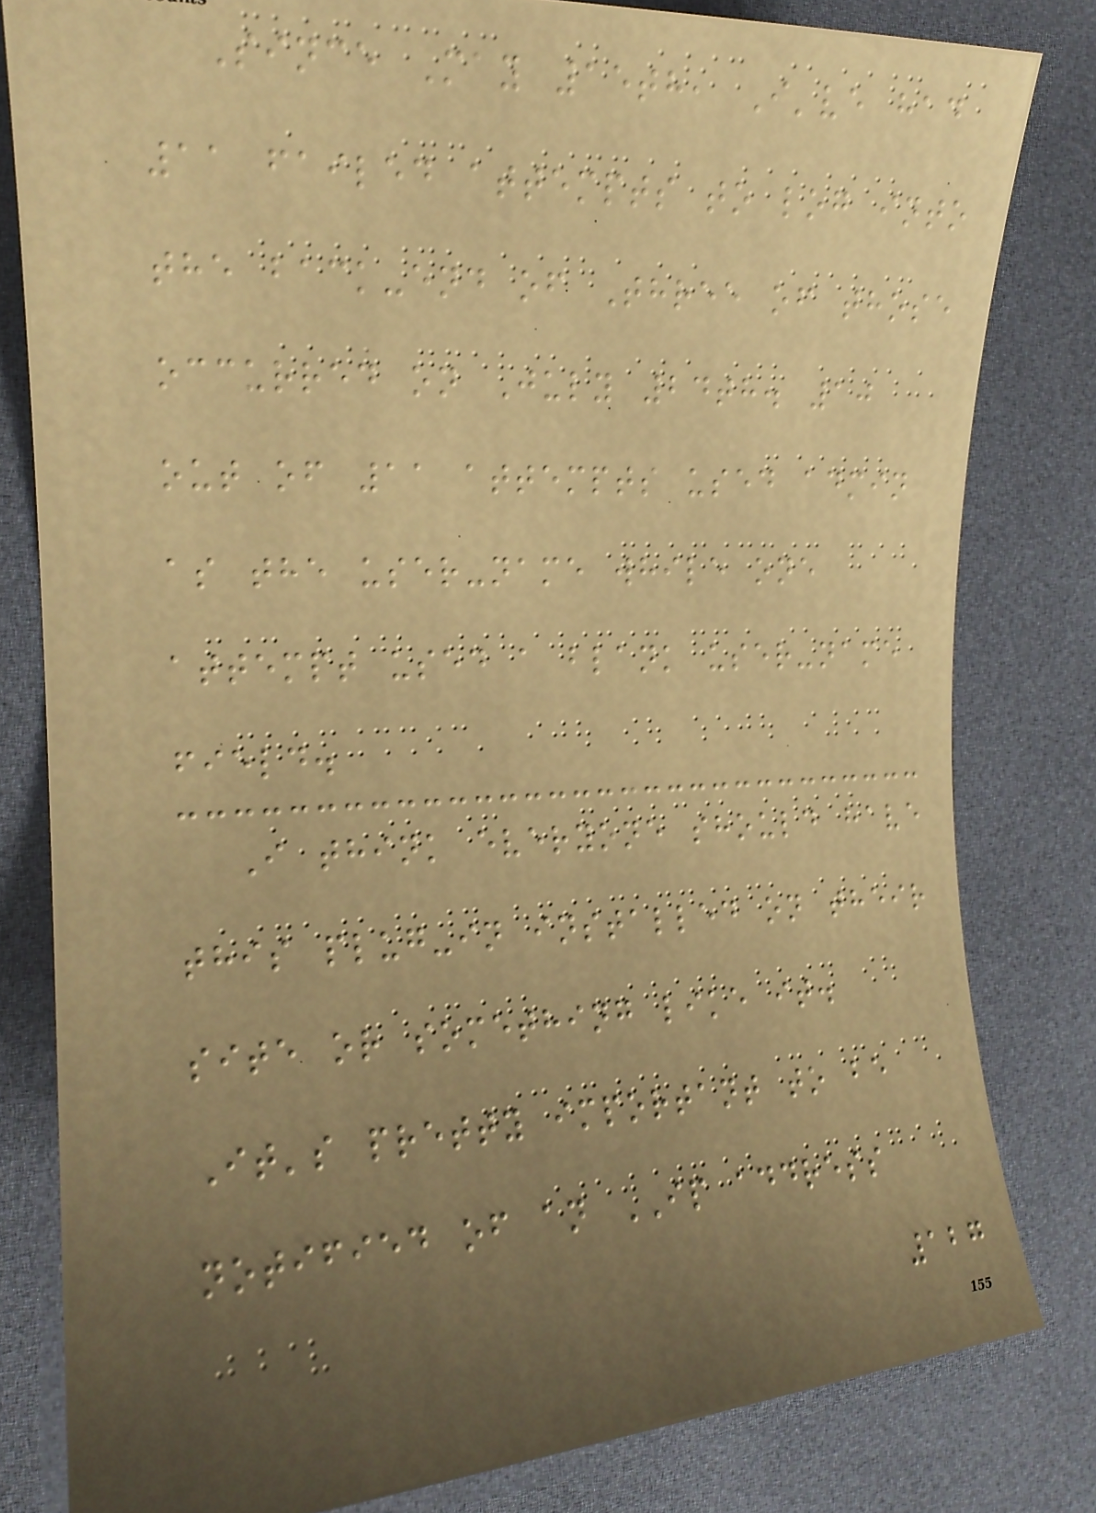Since May 15th, I've had
11 failed attempts to log into
the back-end of Three of those
occurred on July 24th. 10
out of 11 attempts used admin
as the user-name while one
attempt used a blank user-name
field.
I think everyone should have
this plug-in installed on their
site or something like it.
It's pretty important to be
notified of an IP address
127
